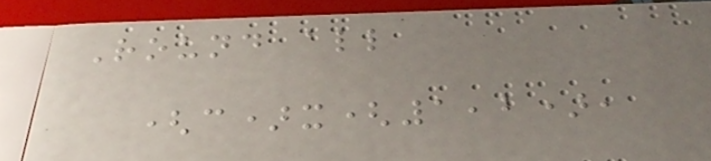Round all
(c)x(1,2),
